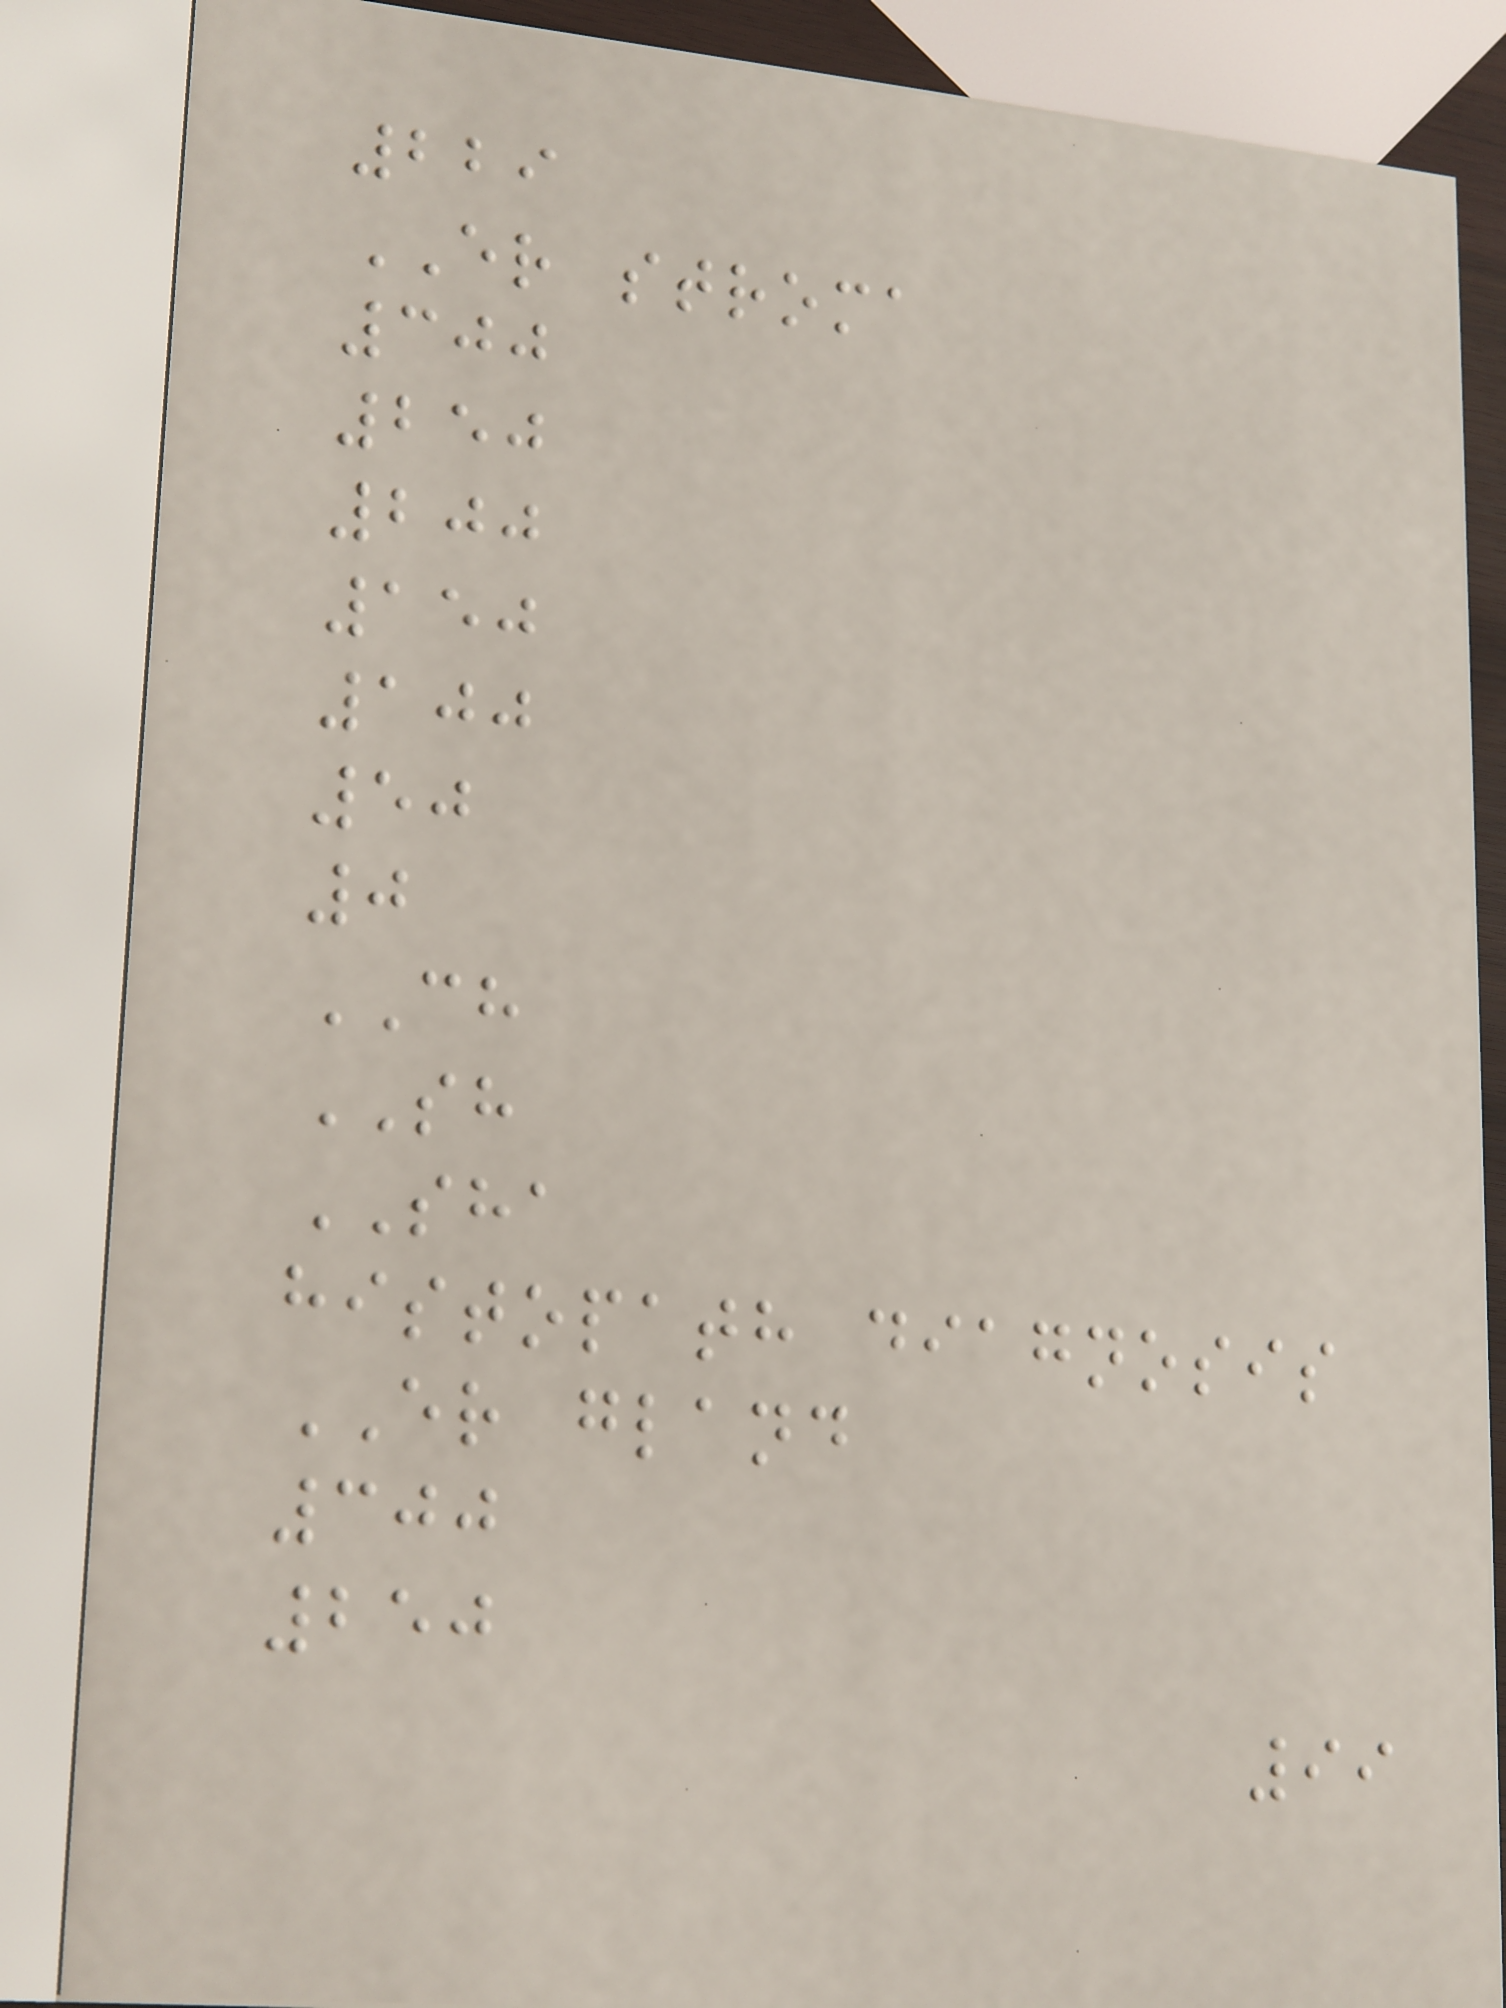229
ER stroma
300
250
200
150
100
50
0
CH
SH
SHA
histopath diagnosis
ER gland
300
250
99
